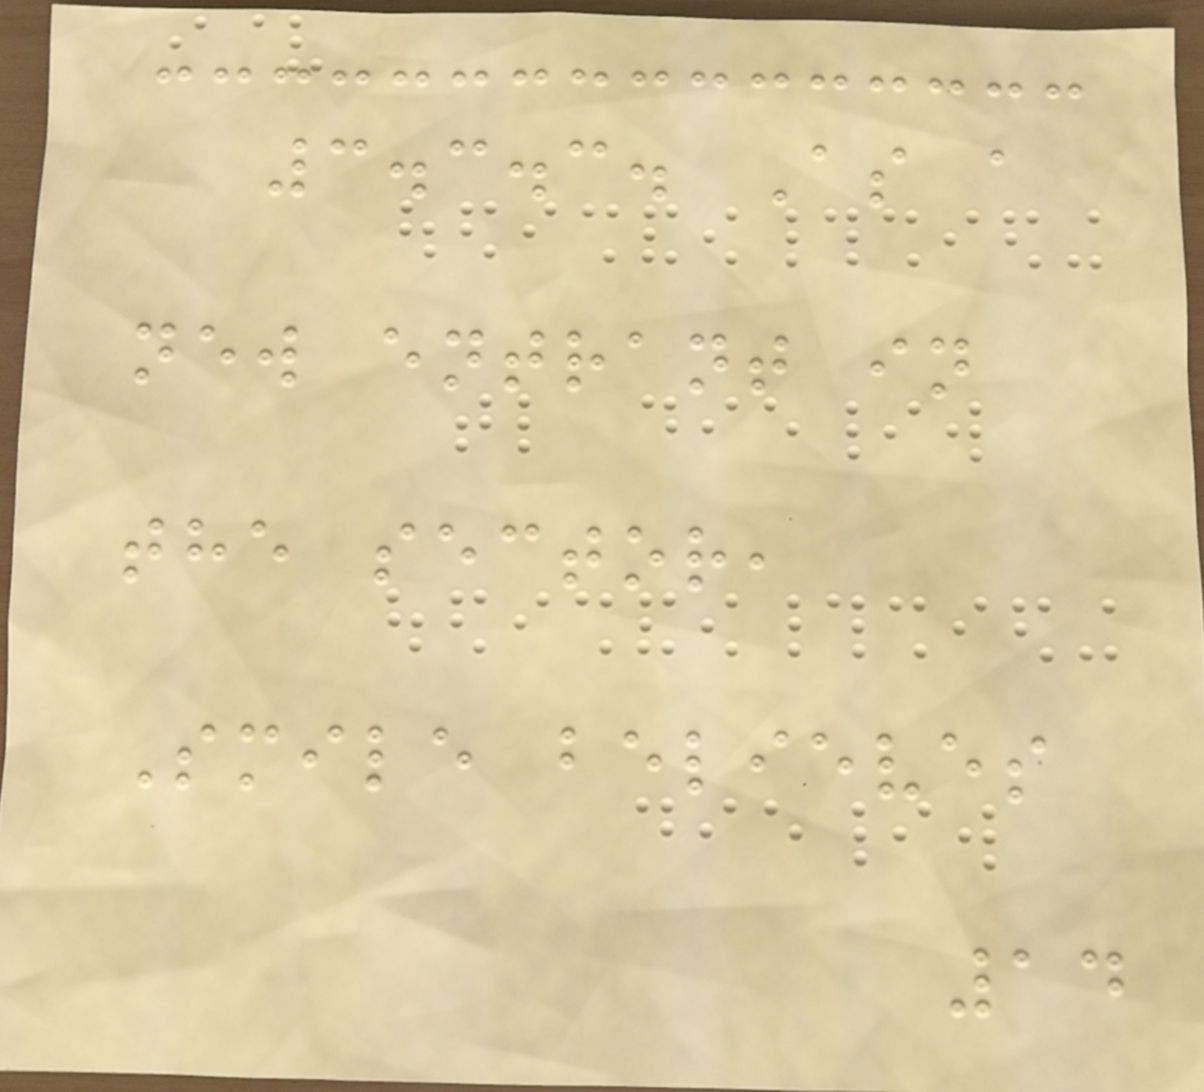3.3.3. As a
new entrant in
the sector,
Smile believes
14
